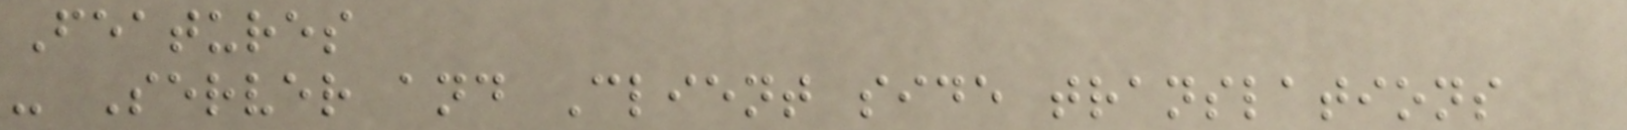Features
- Server and Client side translations
